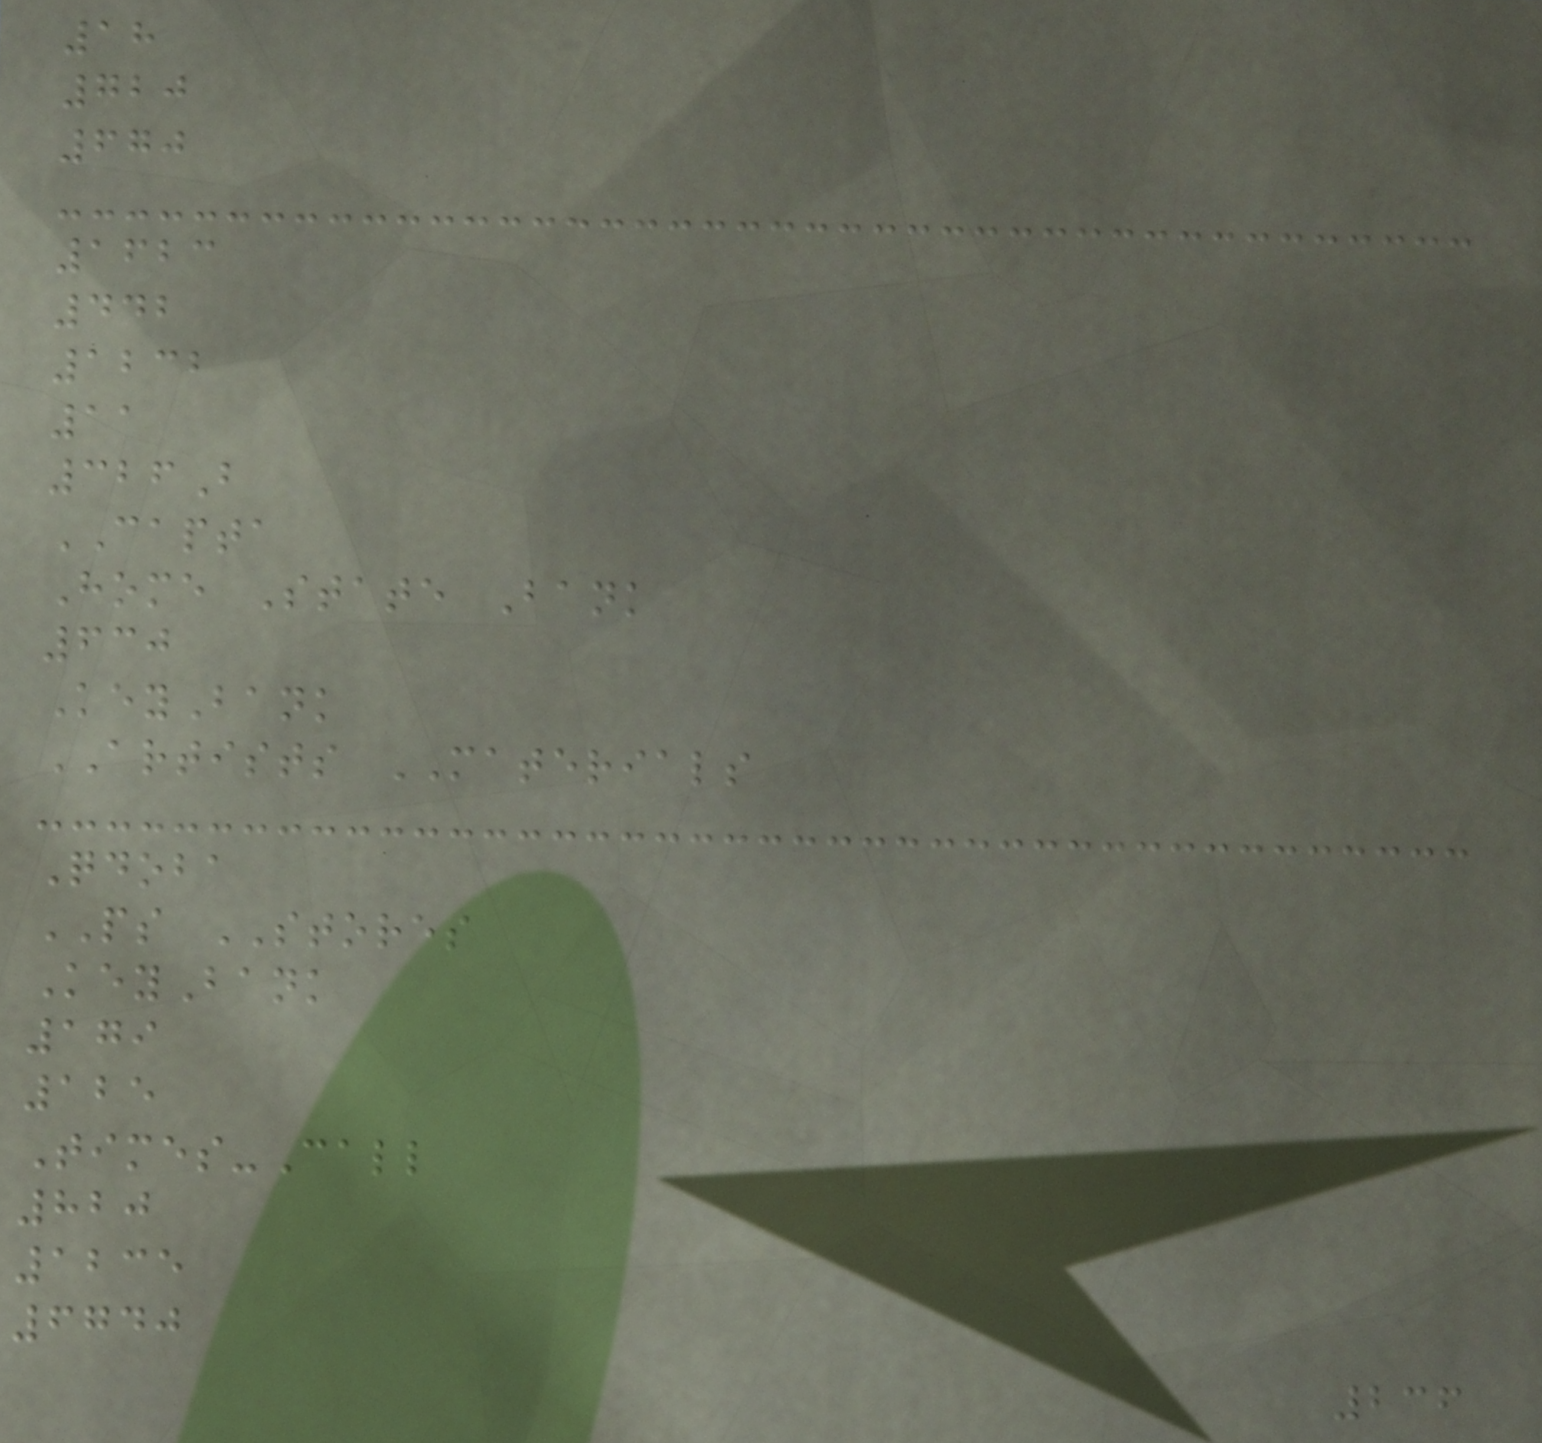18
720
670
1623
442
1232
11
326B
CAPTA
Home State Bank
630
KeyBank
ARTISTS MATERIALS
Qdoba
PS STORES
KeyBank
179
125
Times-Call
820
1235
6740
236
